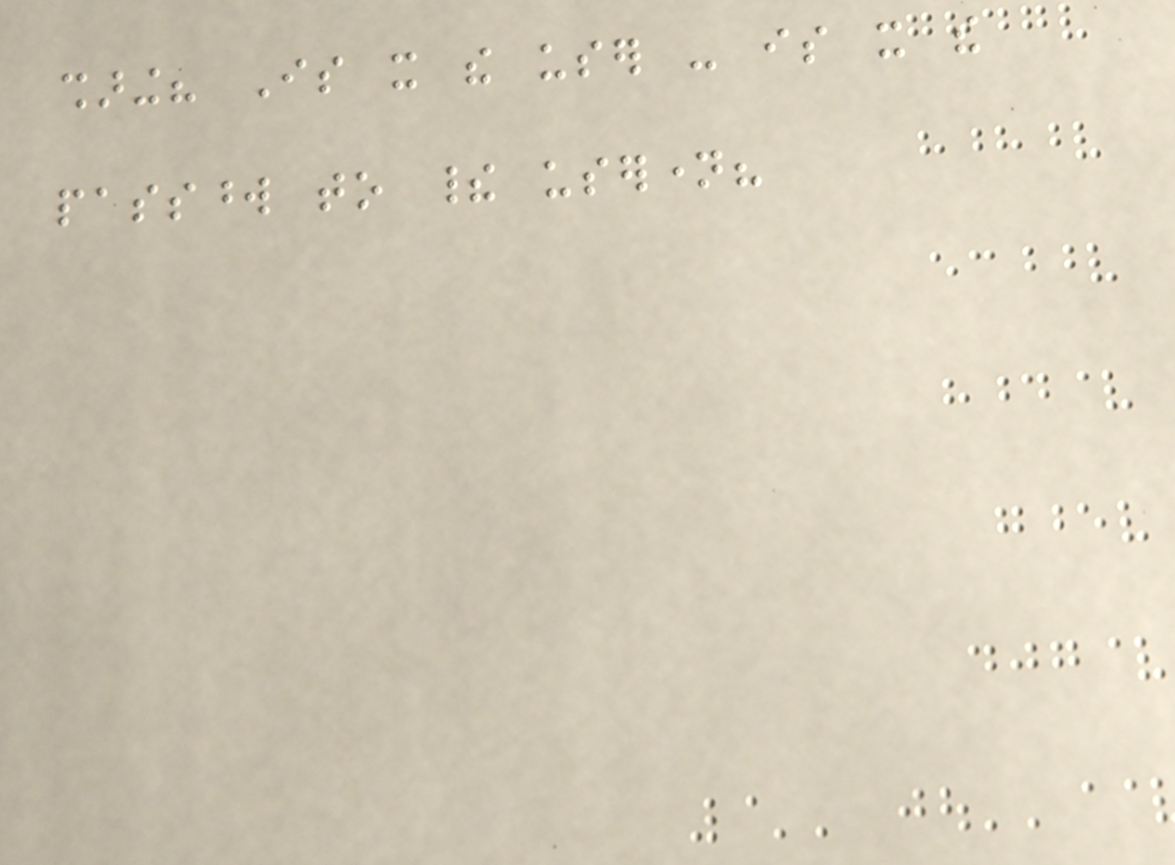sharing? Is it the user - is it the
password to their username?
